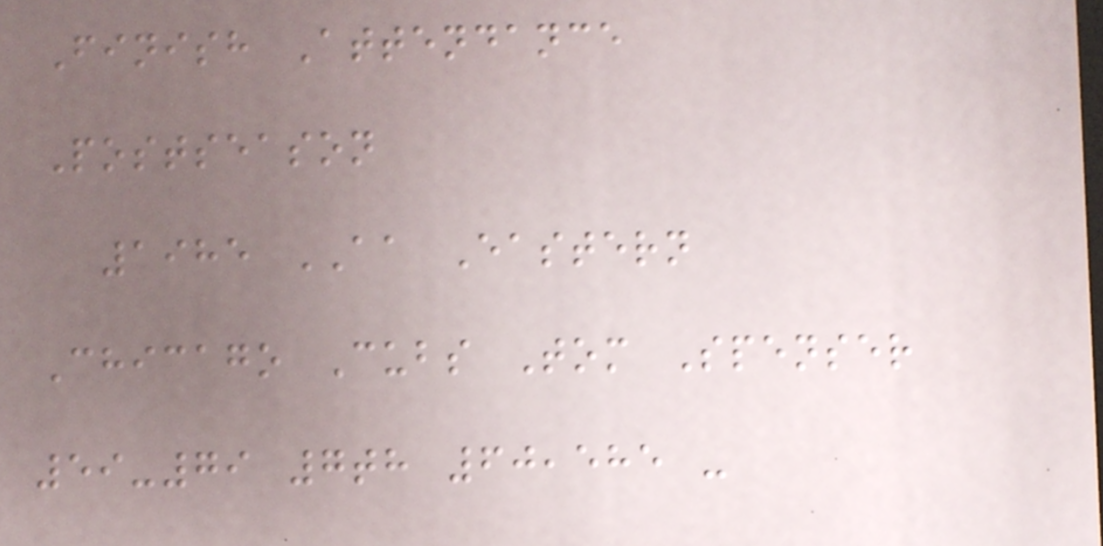Finish Attendance
Postseason
1985 AA Eastern
Chicago Cubs Tom Spenser
59-79 7th 60,585 -
